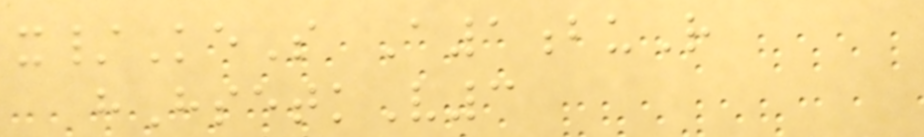x/KeS A1buR
hHsetkV3
